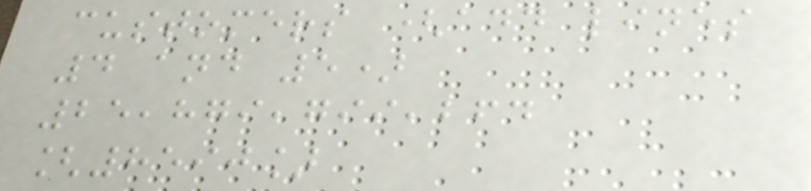customers (add lines
4 and 5)
25,879,799,264
[8590]
